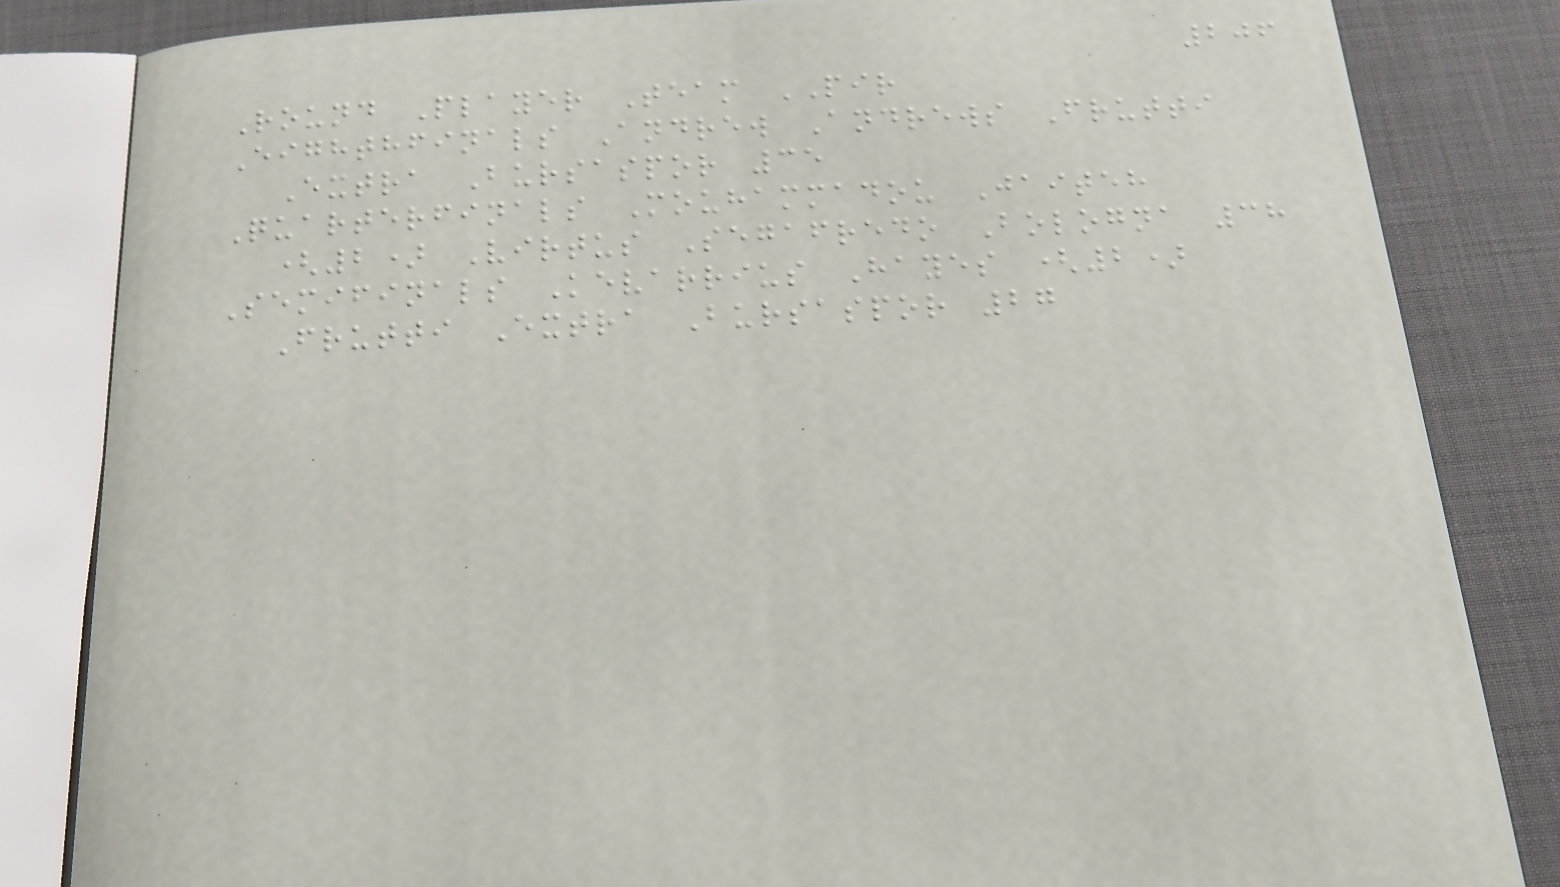206
Round Player Team PIR
Eighthfinals Andrew Andrews Frutti
Extra Bursaspor 35
Quarterfinals Mouhammadou Jaiteh
(2) Virtus Segafredo Bologna 38
Semifinals Kevarrius Hayes (2)
Frutti Extra Bursaspor 27
